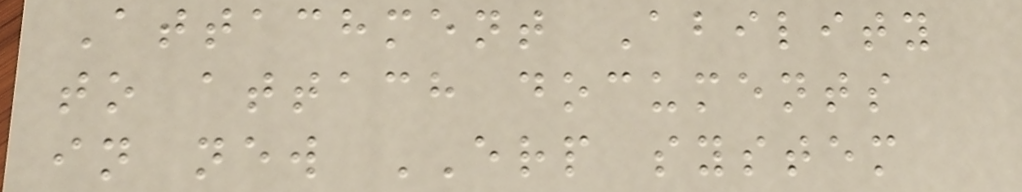Attachment Ability
to attach documents
in new ERP system
